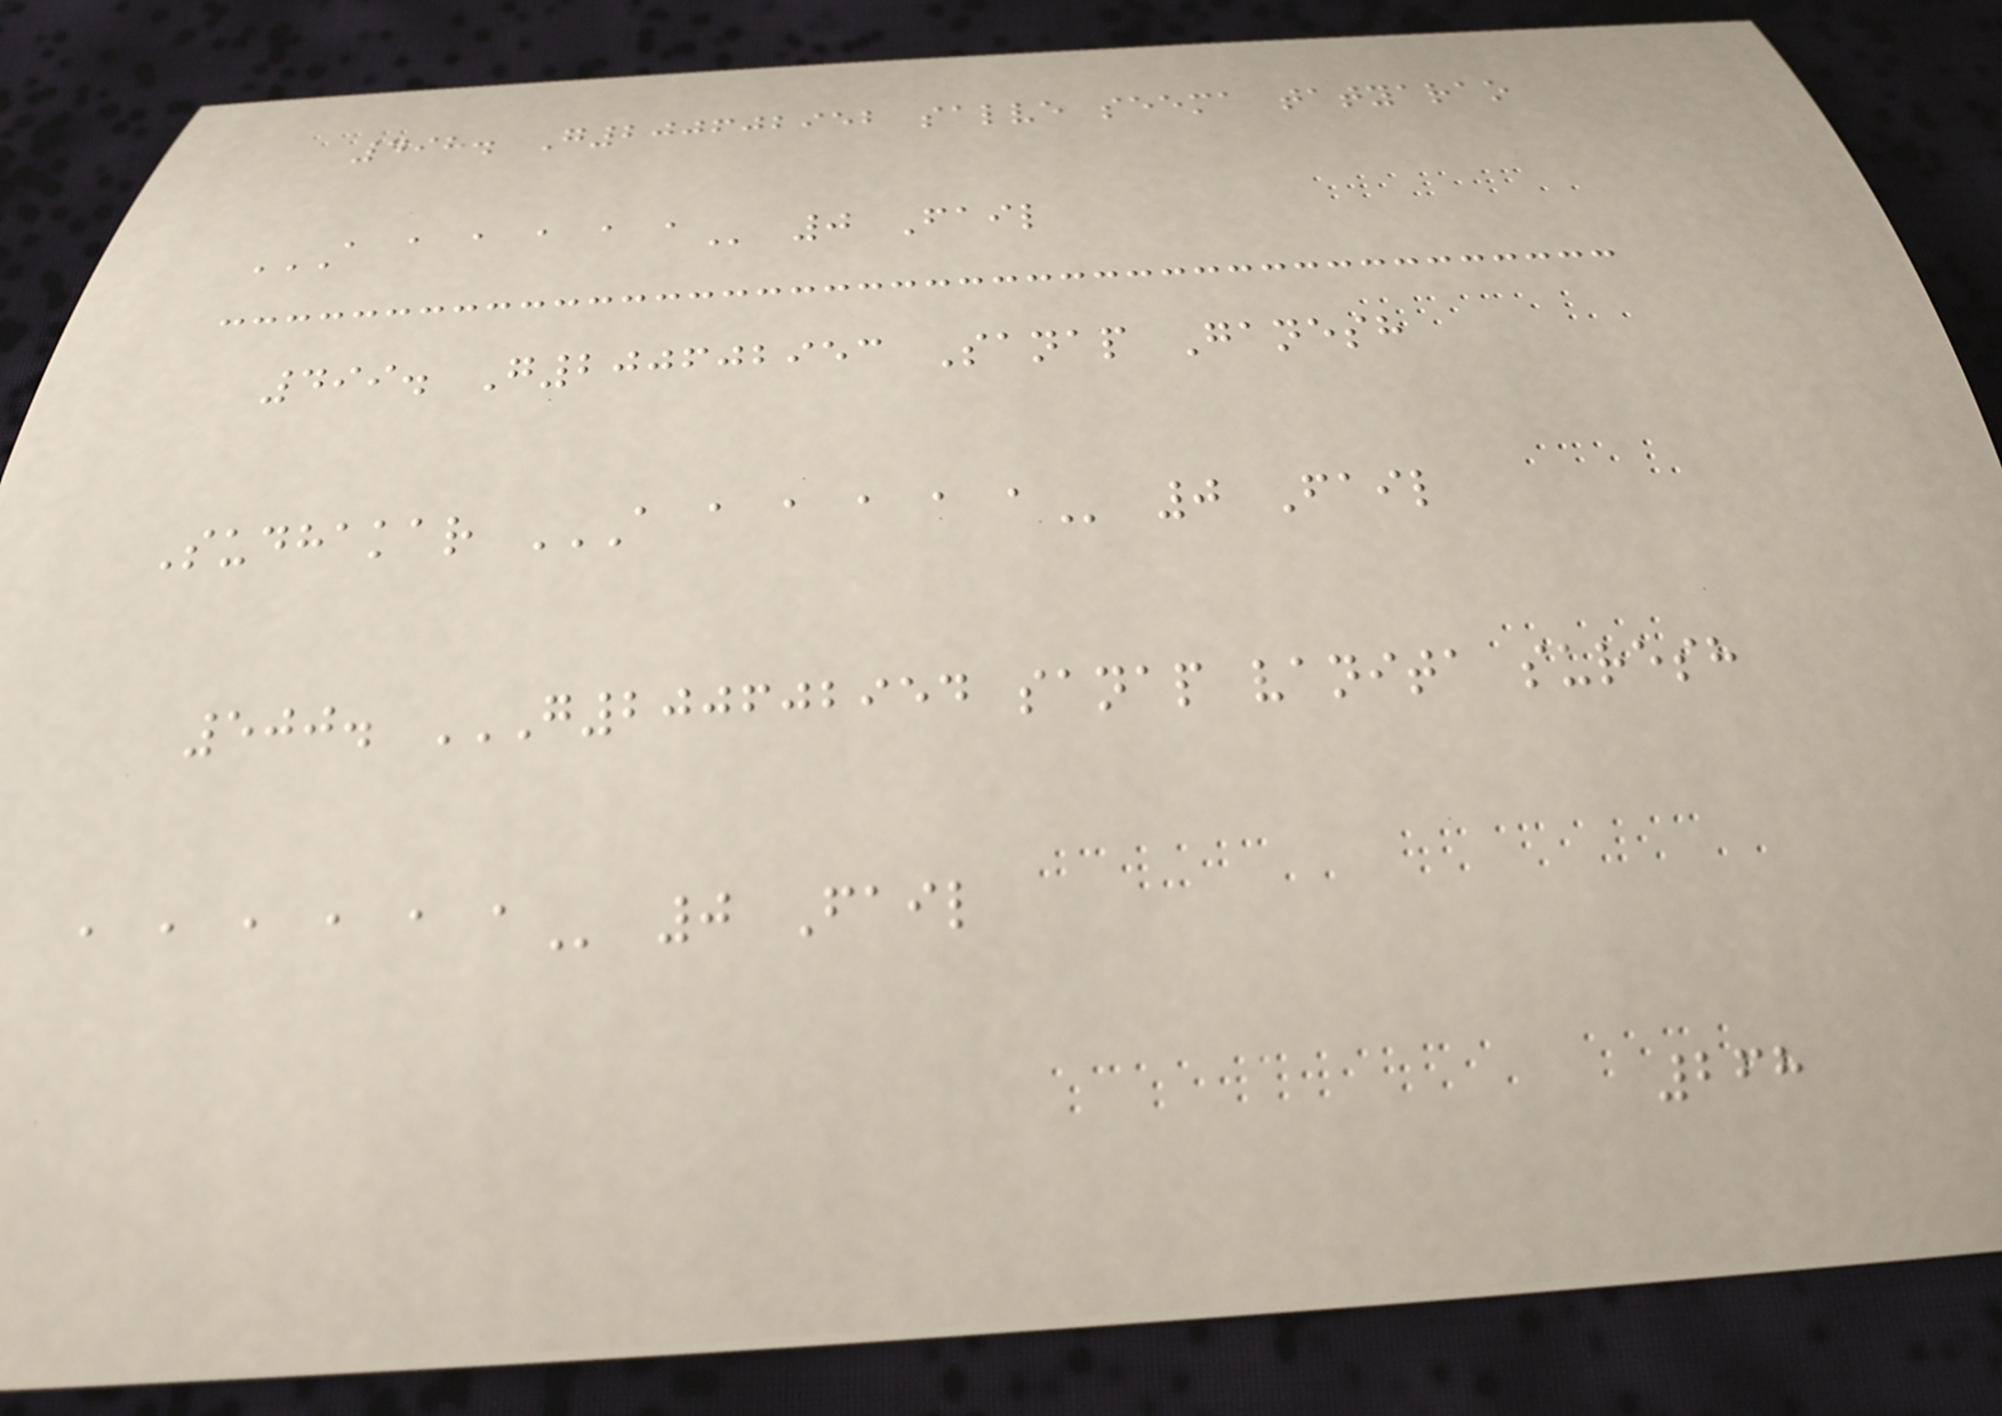498. G200602952 salve seema tatyarao
A A A A A A 0 Fail
499. G200602953 Sanap Ganesh
Sudhakar A A A A A A 0 Fail
500. G200602954 SANAP VANITA SURESH
A A A A A A 0 Fail
268
